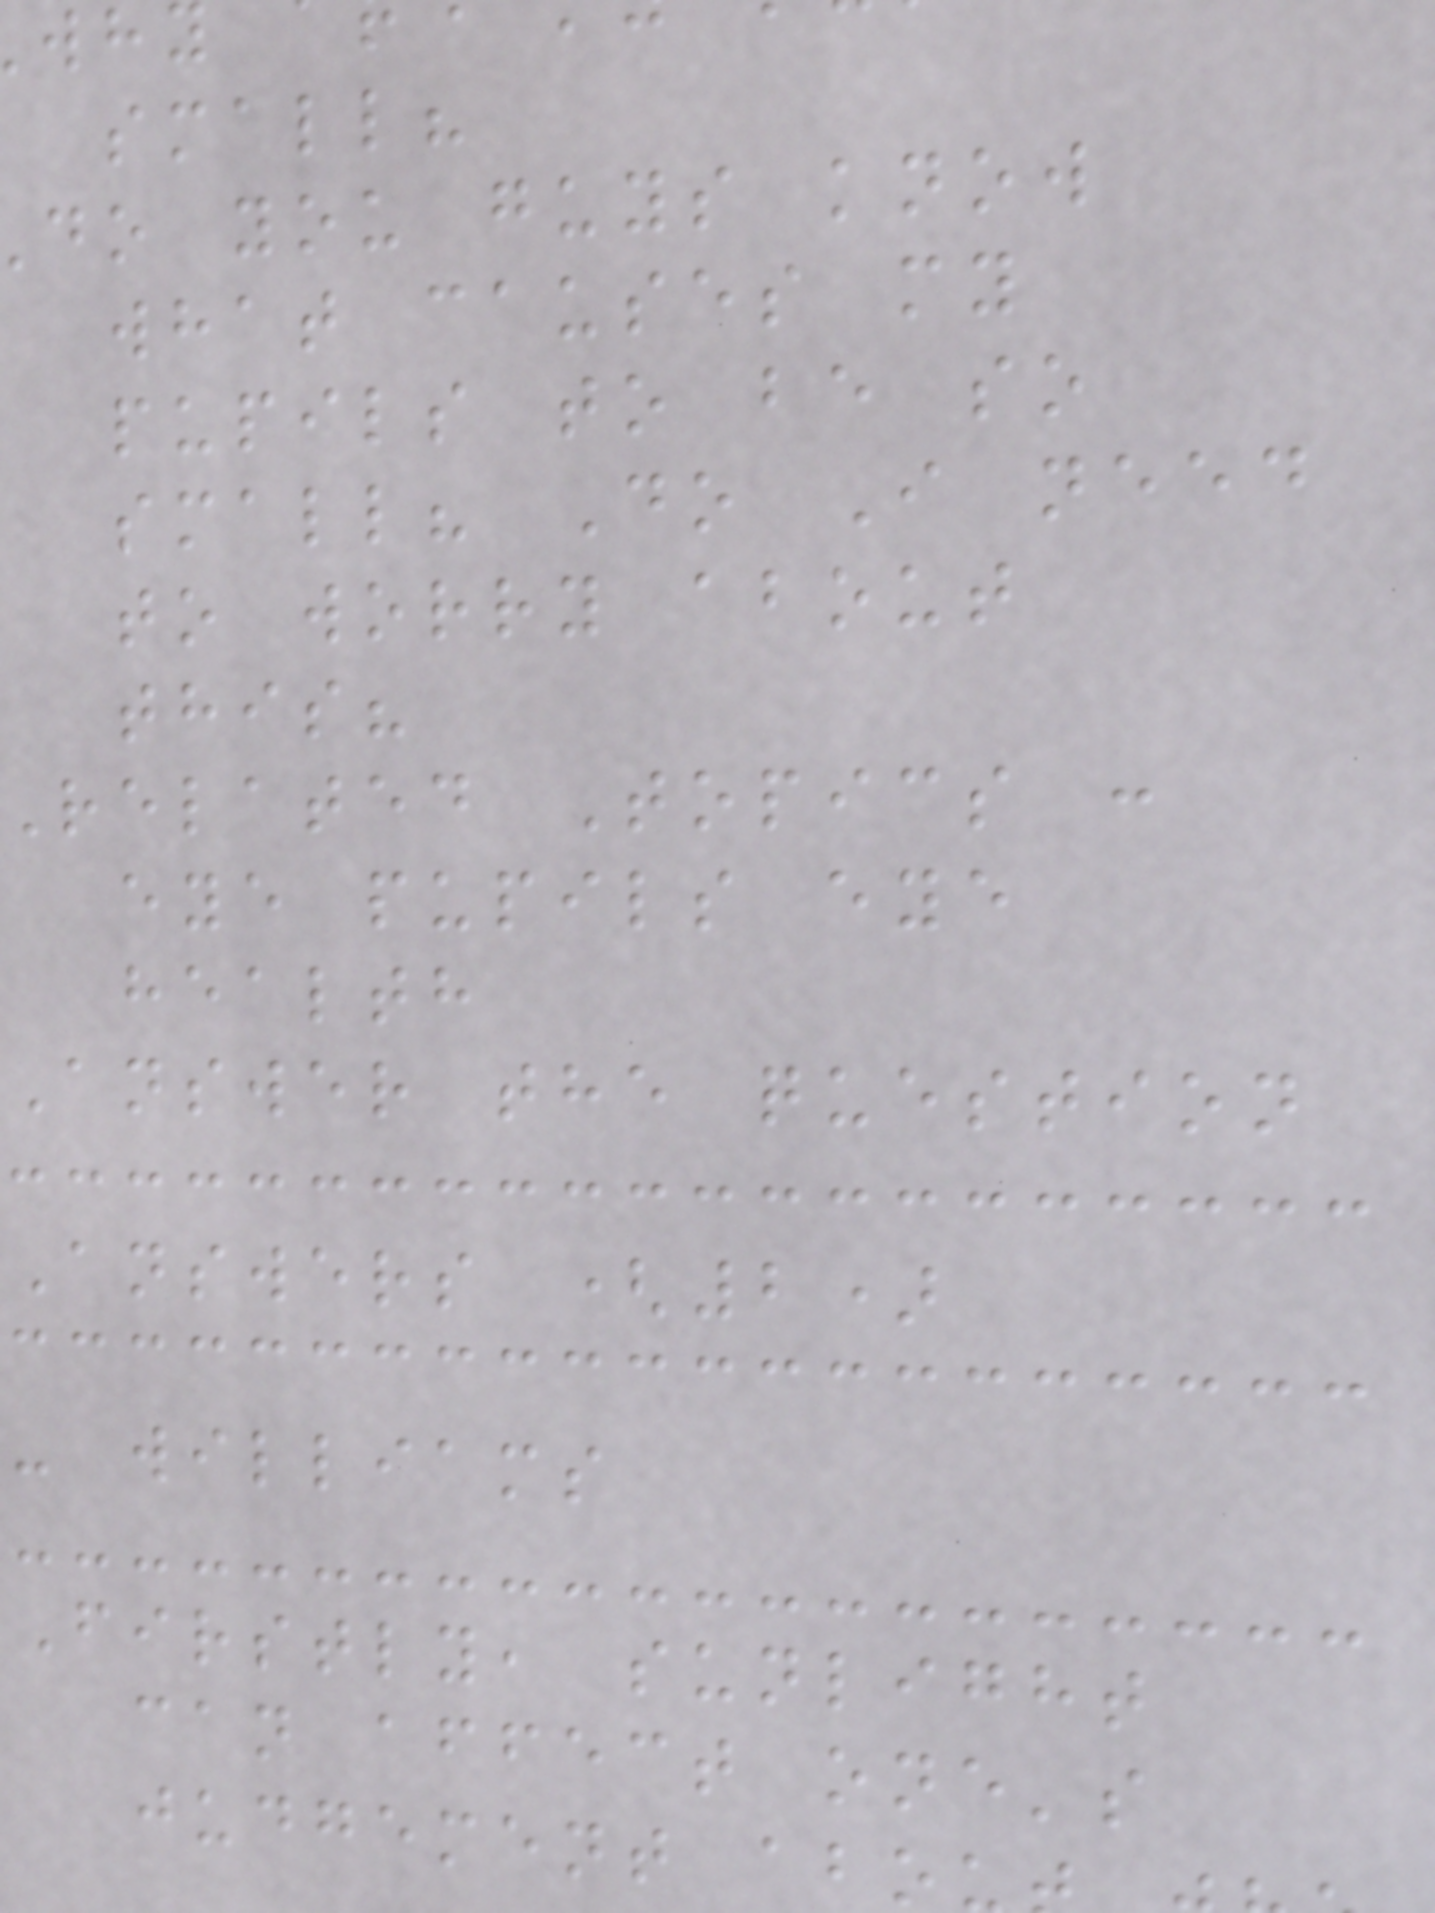small?
do you guys know
what causes my
pupils to be so
small? Do I need
to worry about
this?
Related Topics :
eye pupils eye
health
Answer the question
Answers (2)
- williams
Firstly, sunlight
can affect one's
judgement abo
